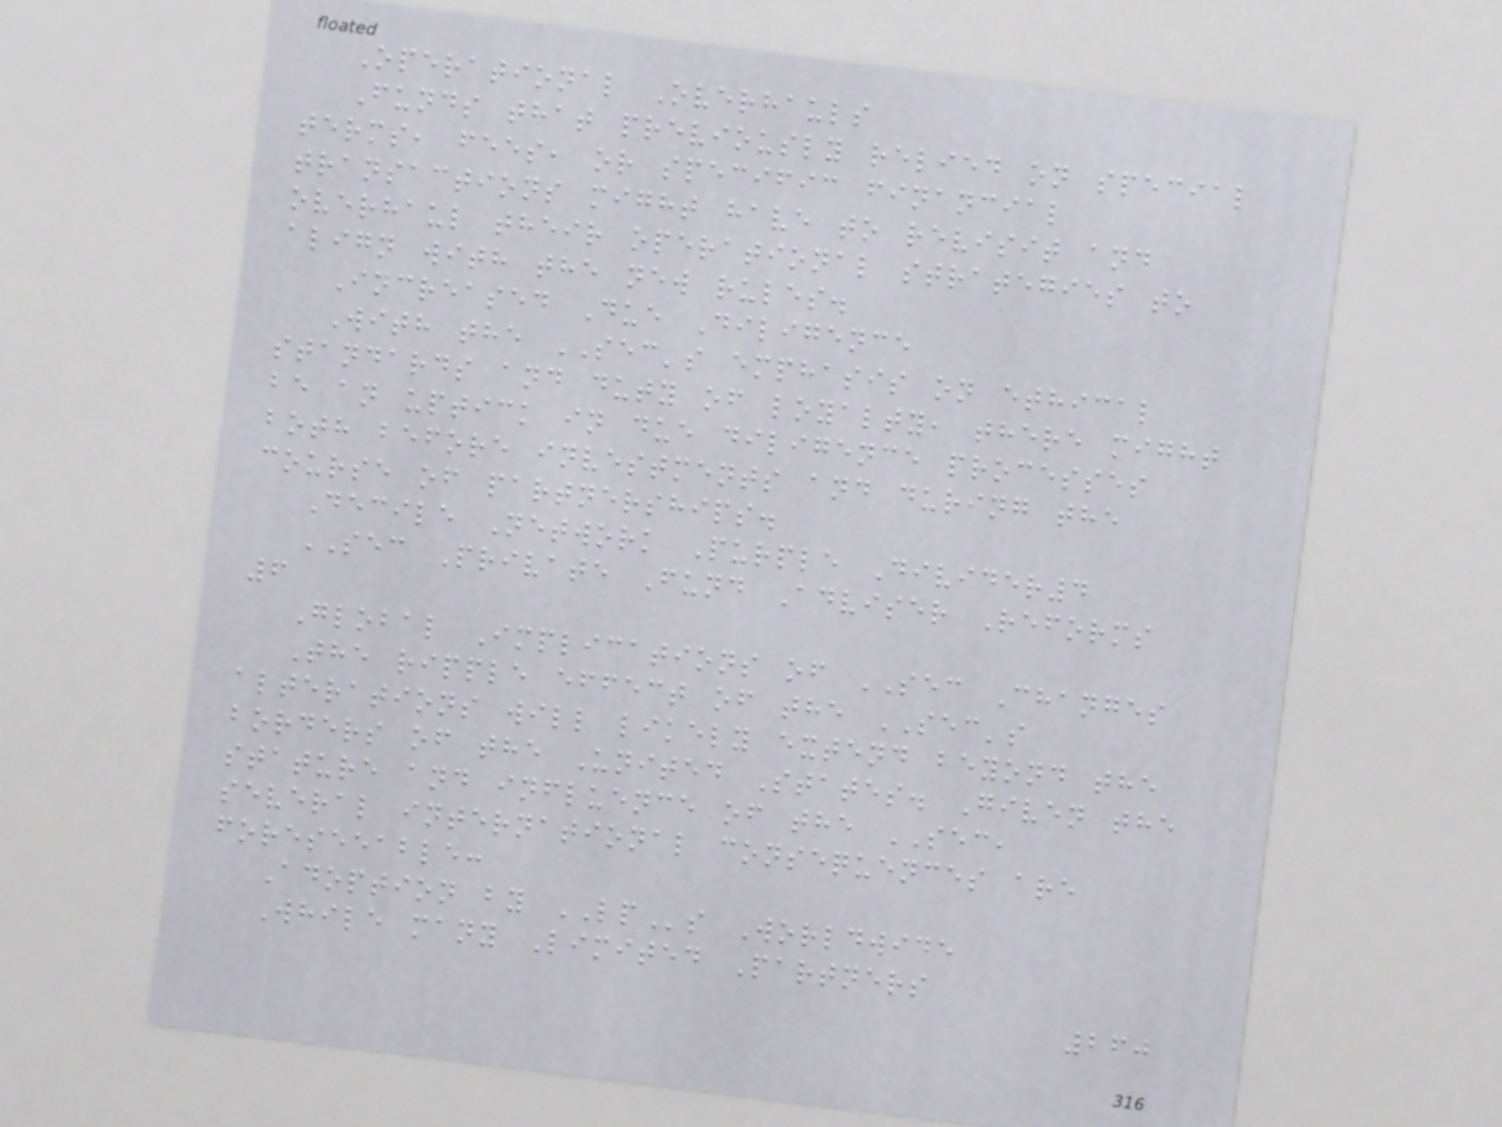Operational Overhauls
Funds that previously relied on special
terms, fees, or specific financial
transactions might have to revisit and
overhaul their operational strategies to
align with the new rules.
Increased Due Diligence
With the SEC's emphasis on ethical
standards and duty of loyalty, there might
be an uptick in due diligence processes
both before investments and during the
course of partnerships.
Decile Network Purple Divider4
SEC Private Fund Adviser Reforms
6
Global Implications of SEC Changes
The ripple effect of the SEC's
alterations will likely extend beyond the
borders of the United States. Given the
stature and influence of the SEC,
several international consequences are
foreseeable:
Adoption by LPs Worldwide
While many Limited Partners
260
